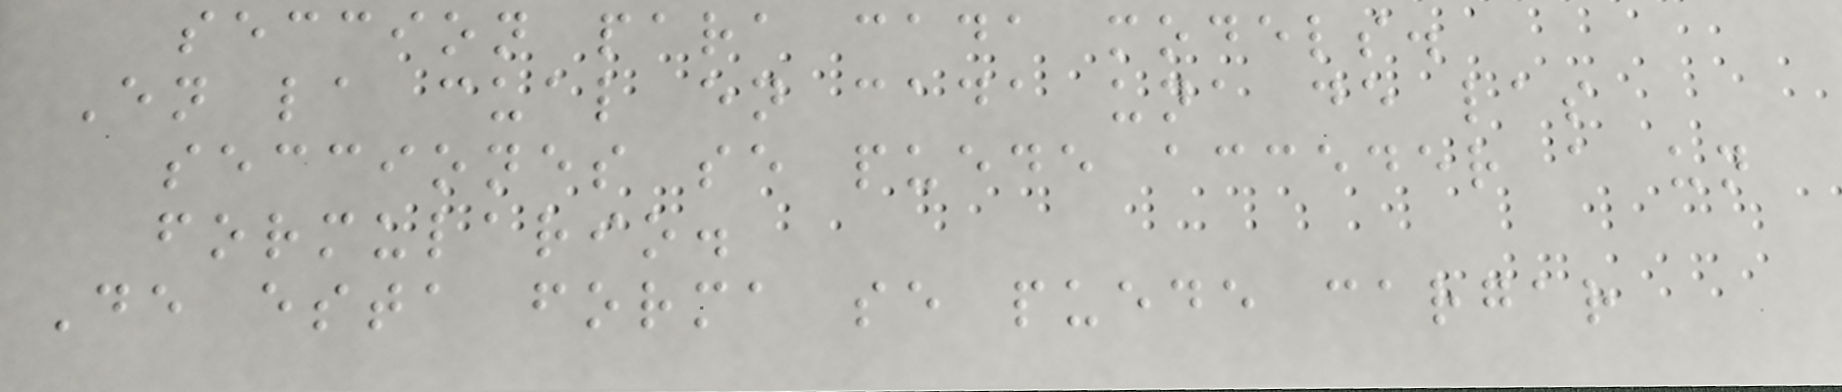seccion para cada models.
En la cual en cada una de las
secciones se puede acceder a un
formulario.
De esta forma se puede cargar
